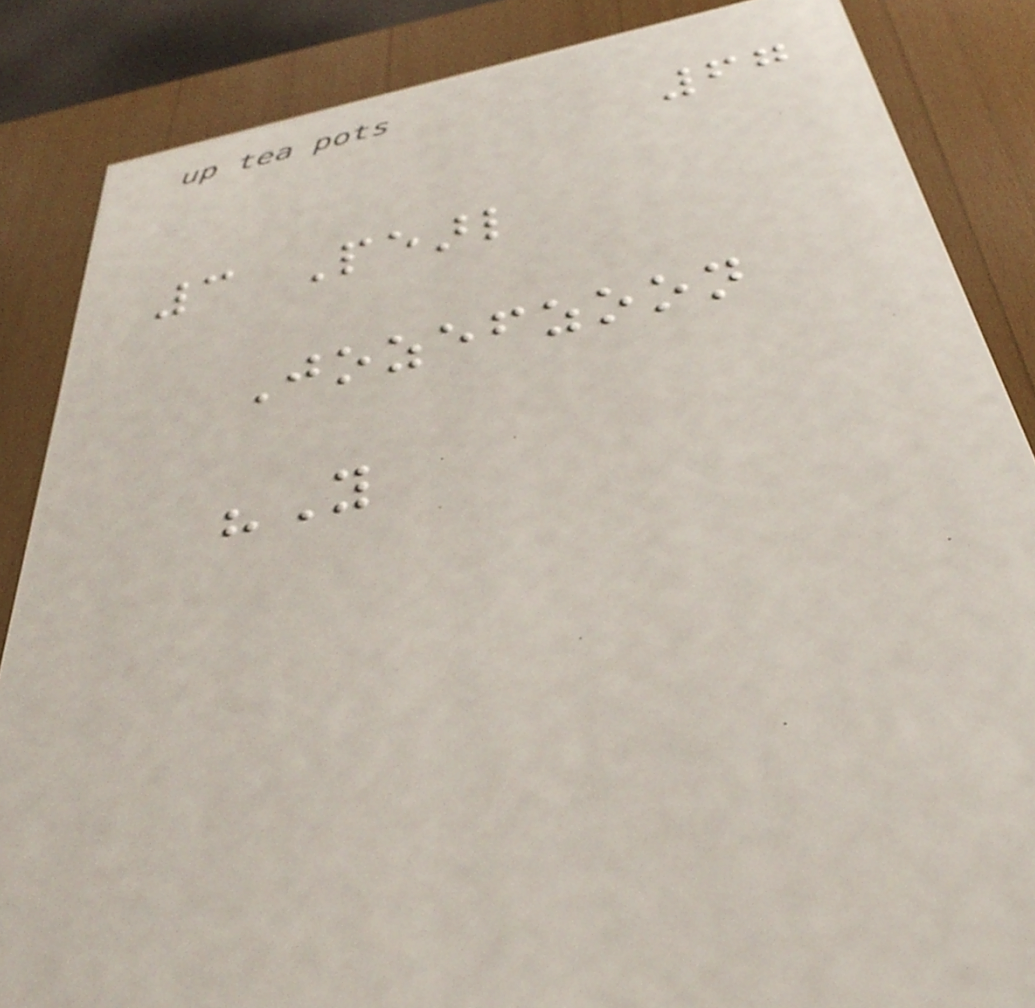67
3 Pearl
Jozefzoon
"You
